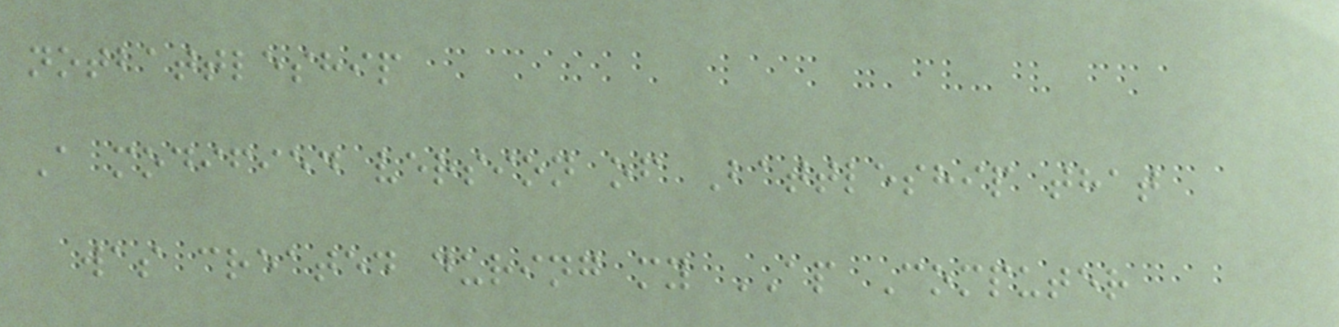notbattleship
A modified version of Battleship that
was created during my AP Computer
